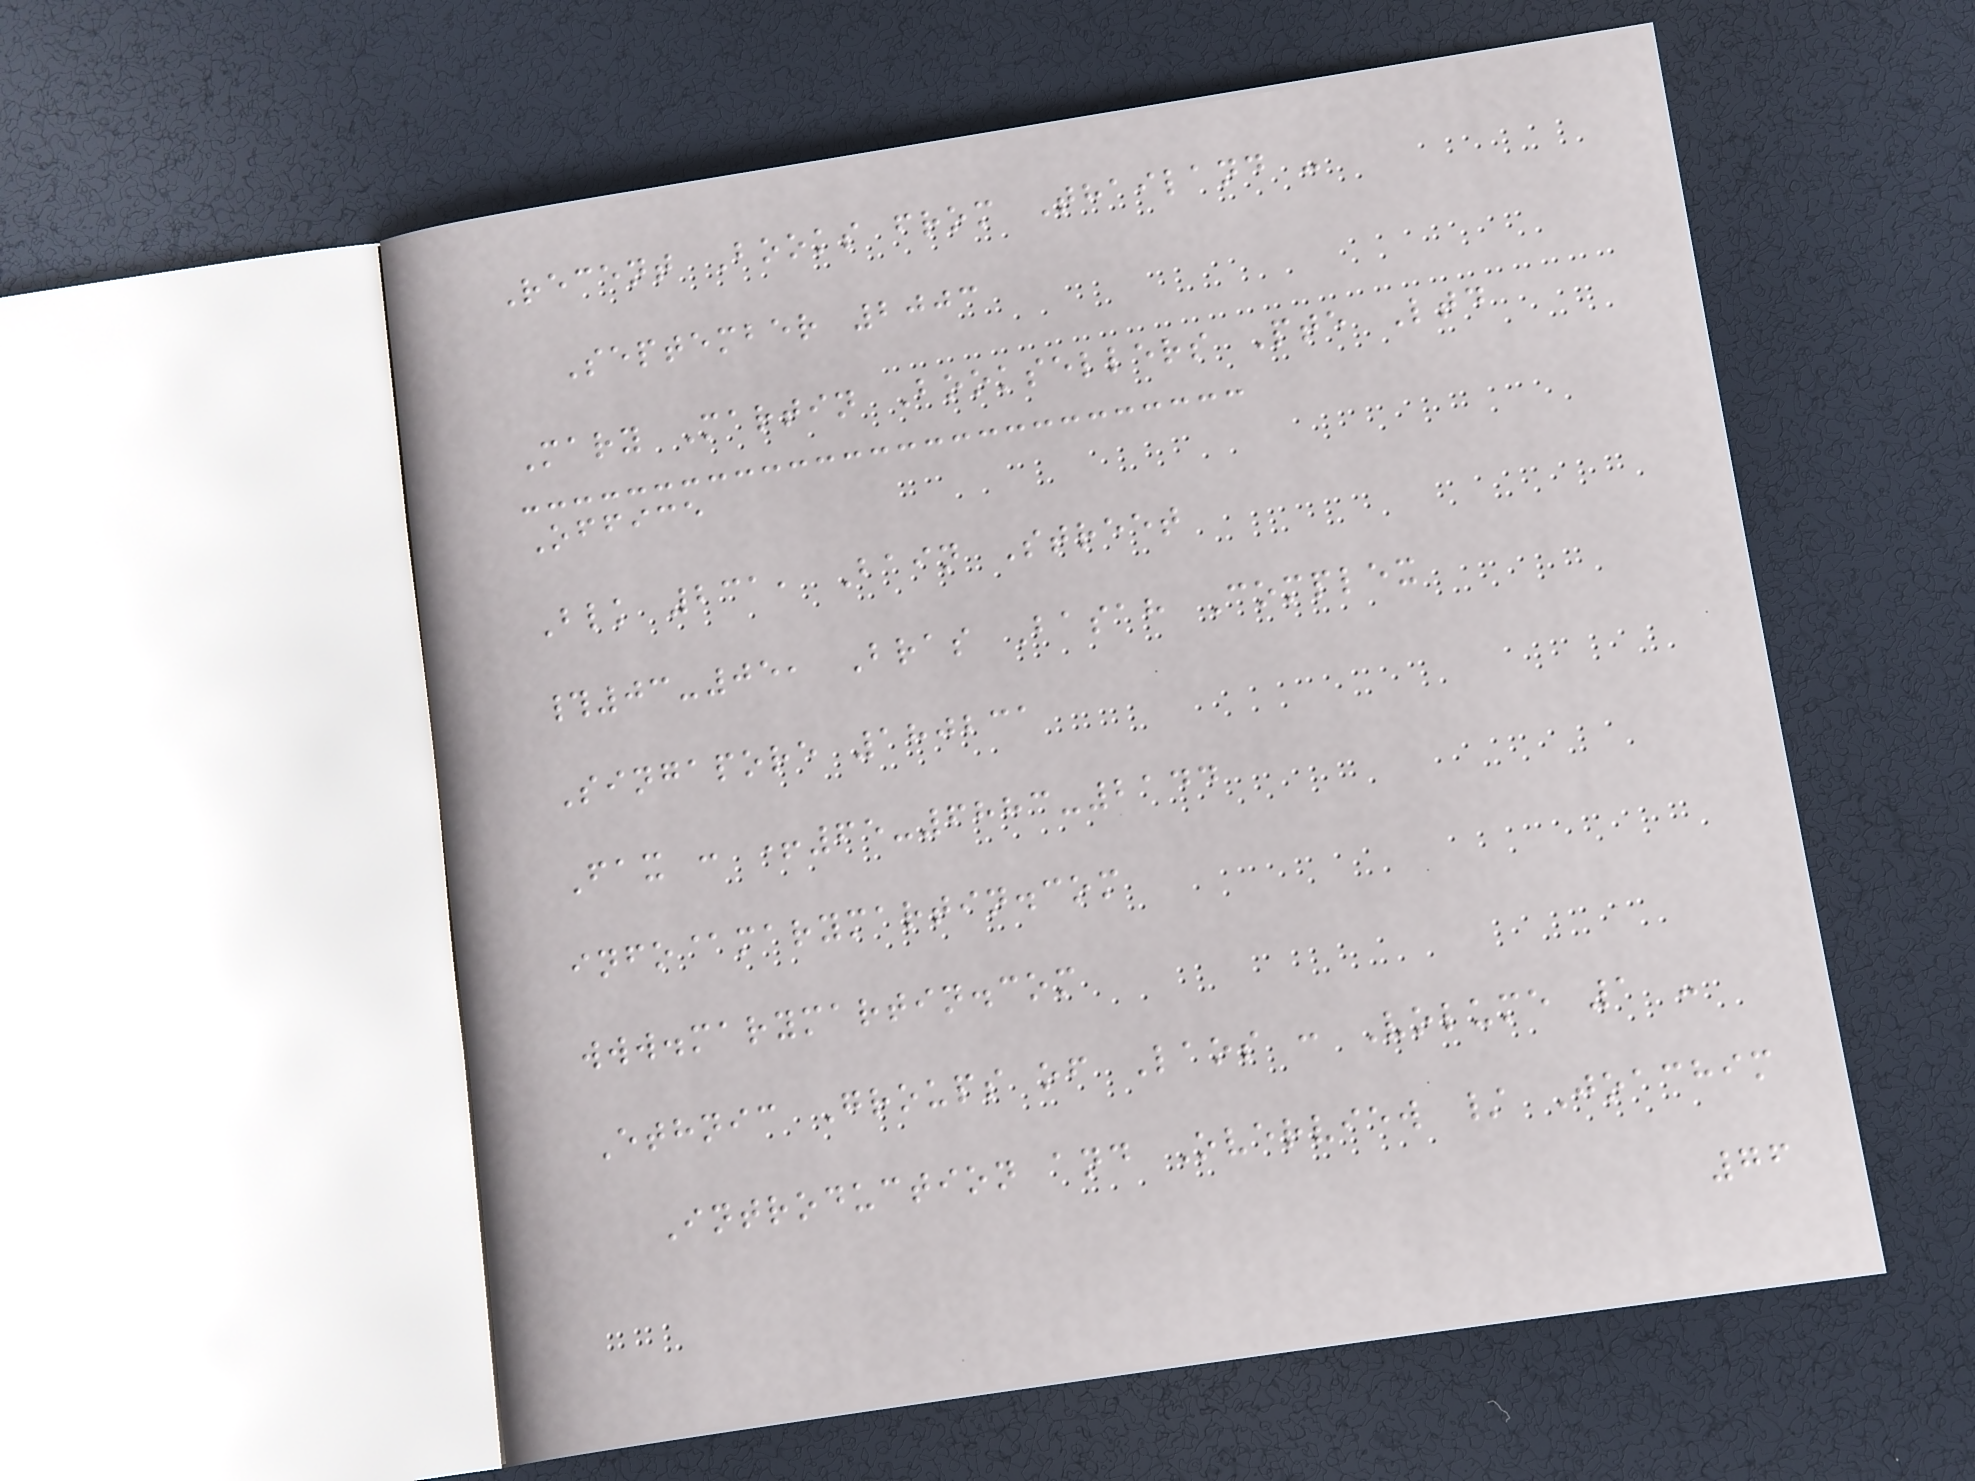Recent Books from Thailand -
September 2003
Mary Martin Booksellers Pte Ltd
Office
Blk 231, Bain Street
#03-05, Bras Basah Complex
Singapore 180231
Fax : +65-6883-2144
info@marymartin.com
www.marymartin.com
Ethnic Groups of Laos : Volume 1 -
Introduction and Overview / Joachim
76
